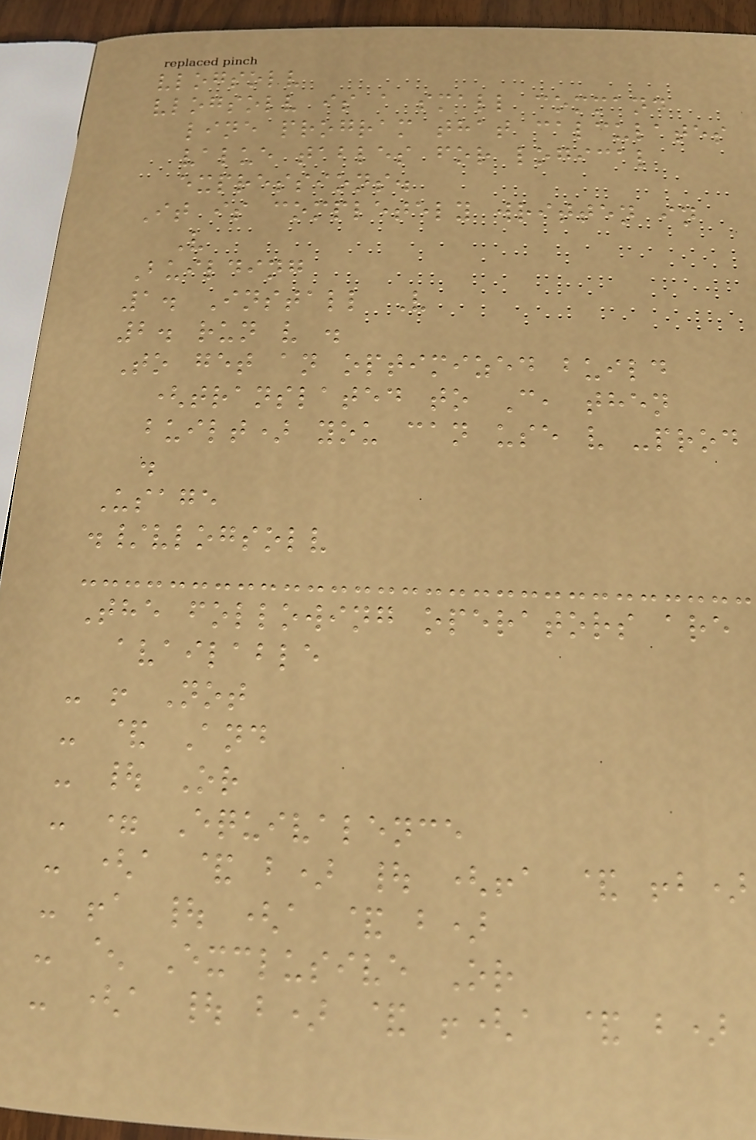vlogsolv
vlogsolv is a small command
line program that calculates
value tables for logical
expressions.
It is completely written in
V
Building
1. Install V
2. run v .
To get an optimized build
(translated to C, then
built) you can use v -prod
.
Usage
./vlogsolv
The following operators are
available
- ! Not
- & And
- | Or
- = Equivalence
- (a & b) | (!a & !b)
- !a | (a & b)
- ^ Exclusive Or
- (a | b) & !(a & b)
